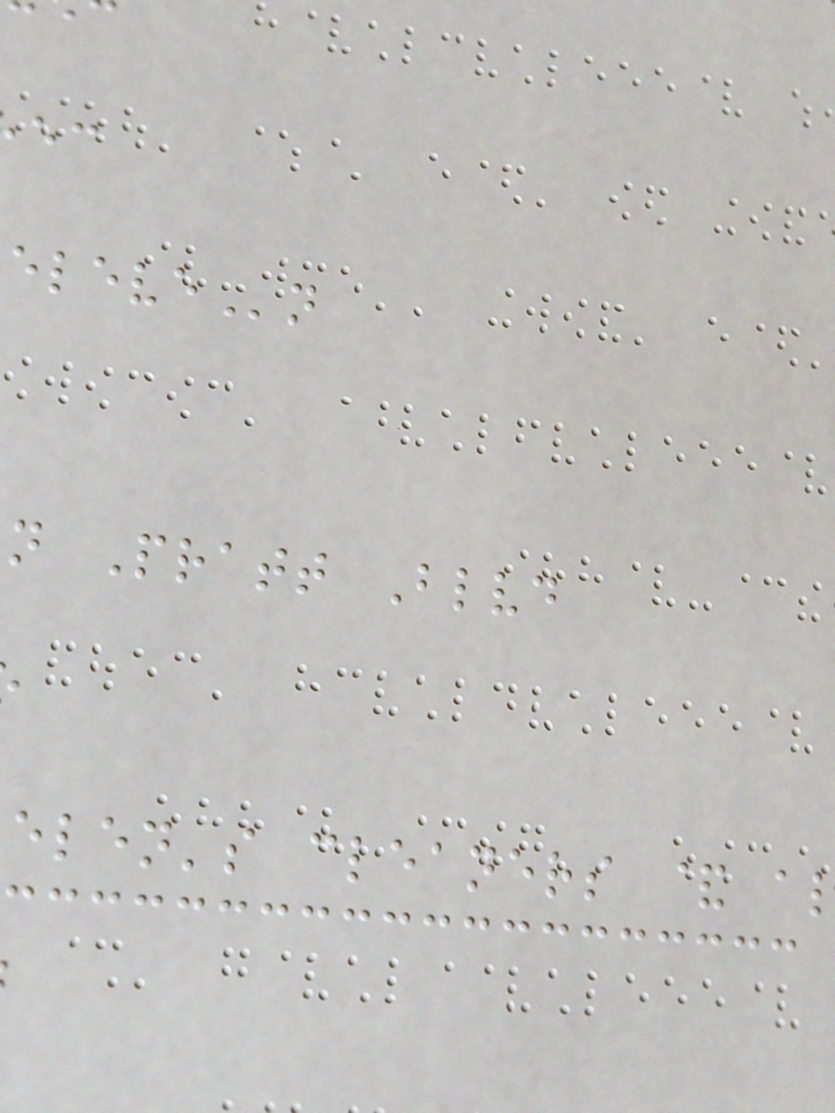n Pratt Blvd
elen's cleaners &
